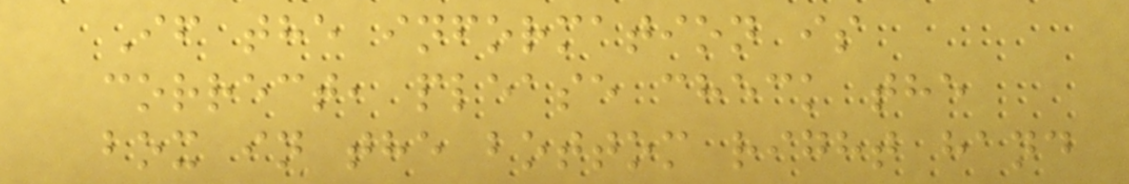If the information is
correct, please check the
box in the bottom right hand
